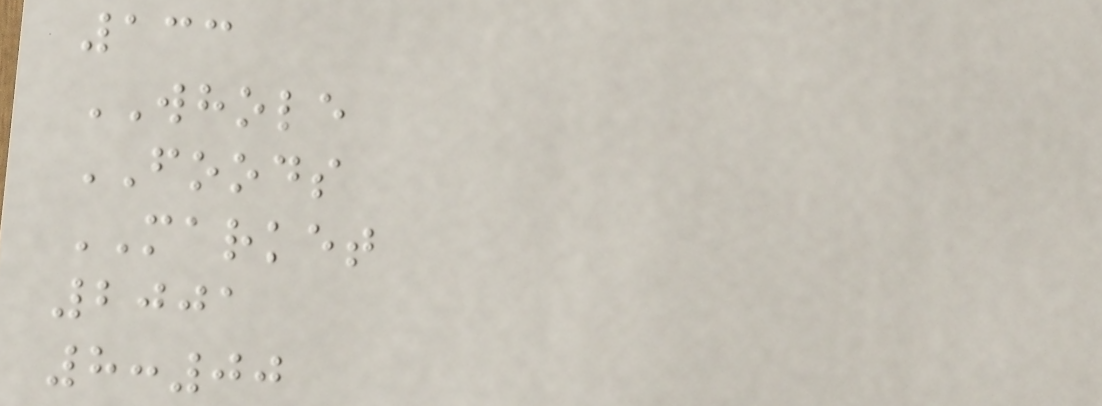133
WHOLE
FOODS
MARKET
2001
8:00
